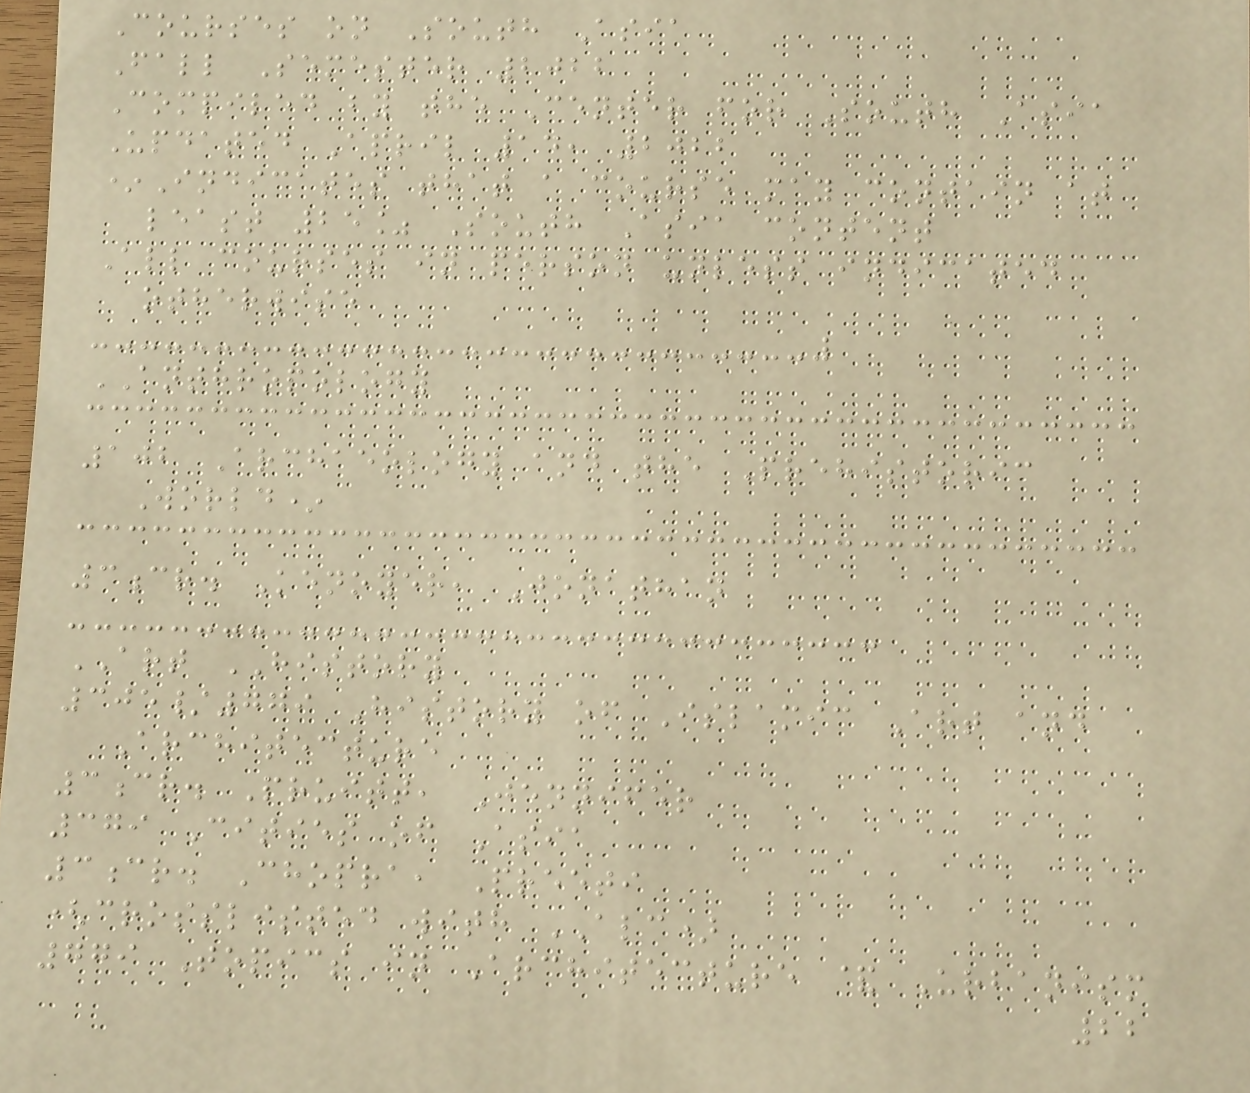Courses on South Asia
Fall Semester 2022
Compiled by the Center for South Asia
Updated April 14, 2022
*Indicates that a course may contain at
least 25% South Asia content
All courses in person unless indicated
otherwise
ANTHROPOLOGY
102 Archaeology and the Prehistoric
World*
3cr. Kenoyer, Jonathan
ART HISTORY
305/779 History of Islamic Art and
Architecture
3cr. Pruitt, Jennifer
379 Cities of Asia
3cr. Chopra, Preeti
(crosslisted with ALC)
779 Topics in Architecture & Urbanism
22
